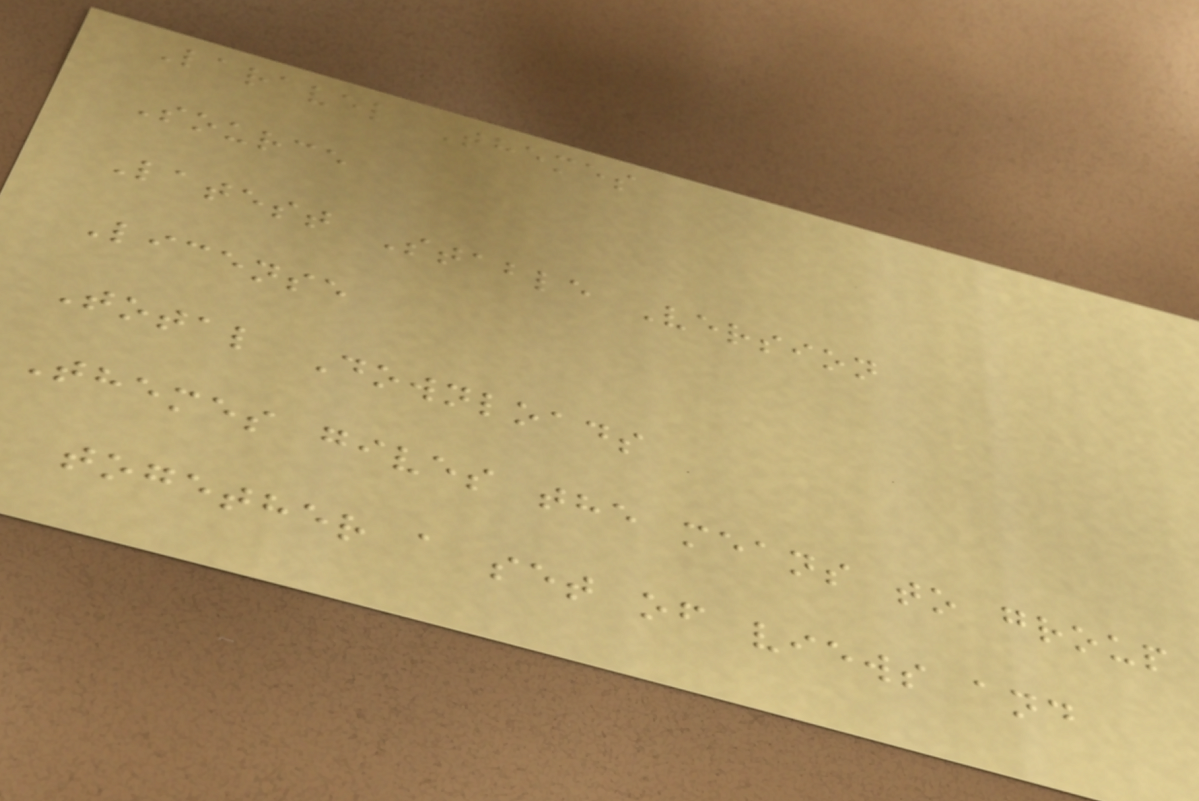Laravel Themes
Source
Latest Stable Version
License
Total Downloads
Themes gives the means to group
together a set of views and
